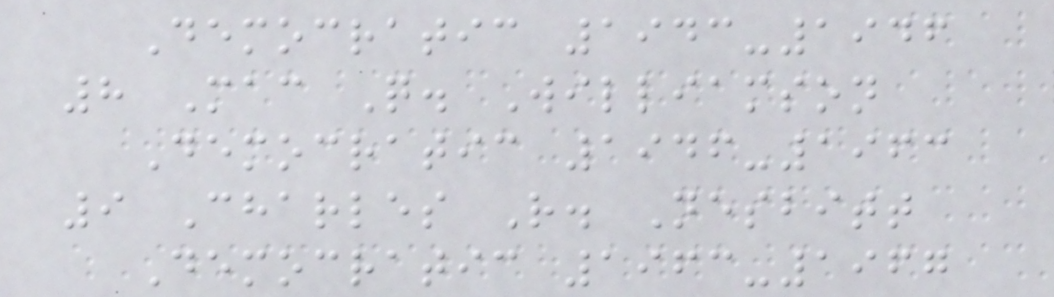Democratic 1943-1946
8 Mac Q. Williamson
Democratic 1946-1963
9 Charles R. Nesbitt
Democratic 1963-1967
